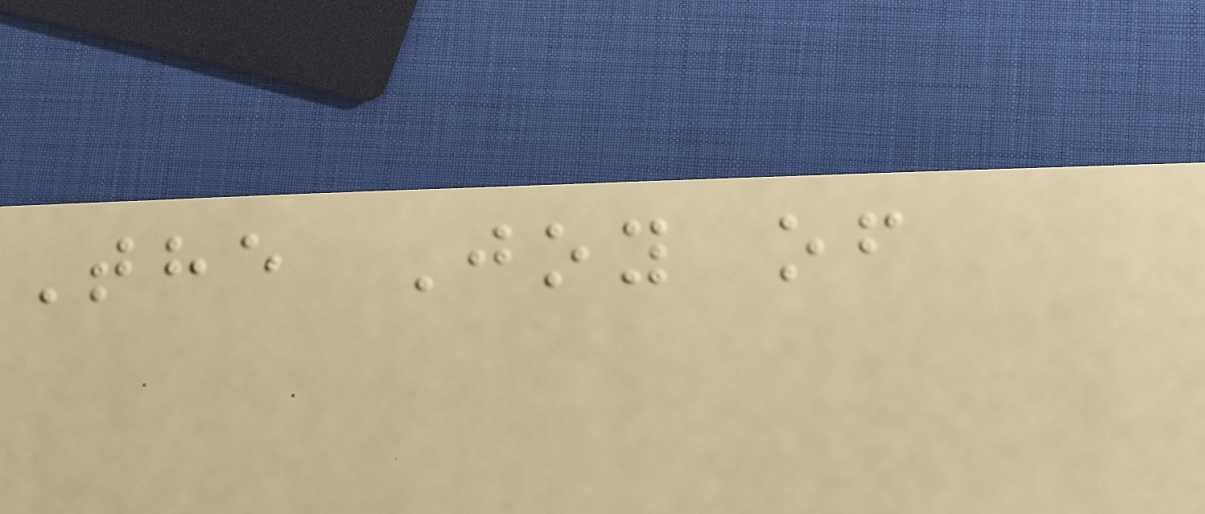The Joy of
